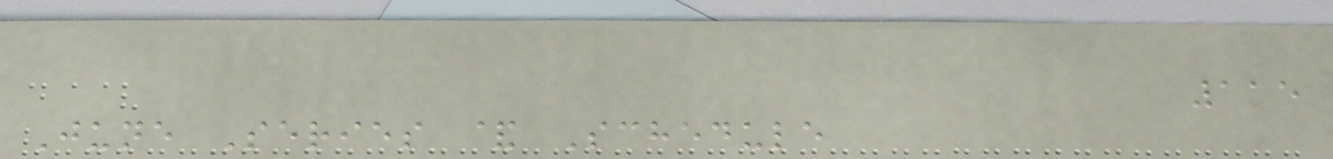115
June Series & Schedule
